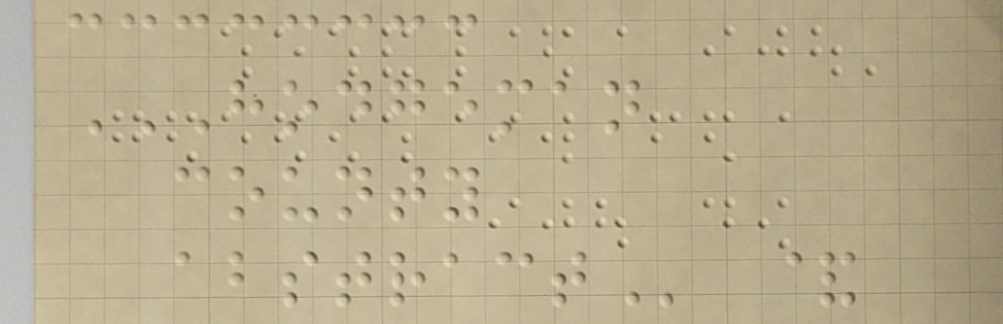HODGEMAN
COUNTY
ABSTRACT &
